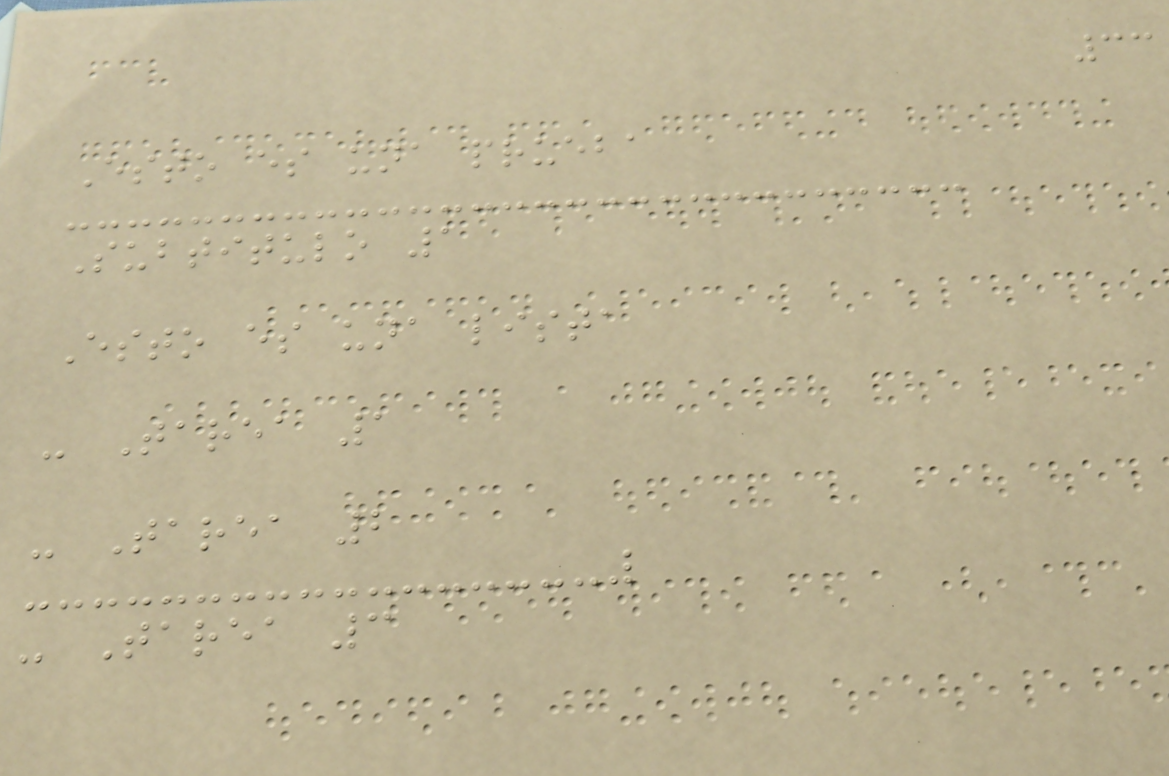33
Esto es una prueba
Subtitulo 1
Esto es una lista
- Tarea 1
- Tarea 2
- Tarea 3
